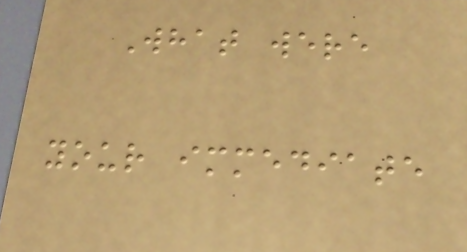What were
your immediate
